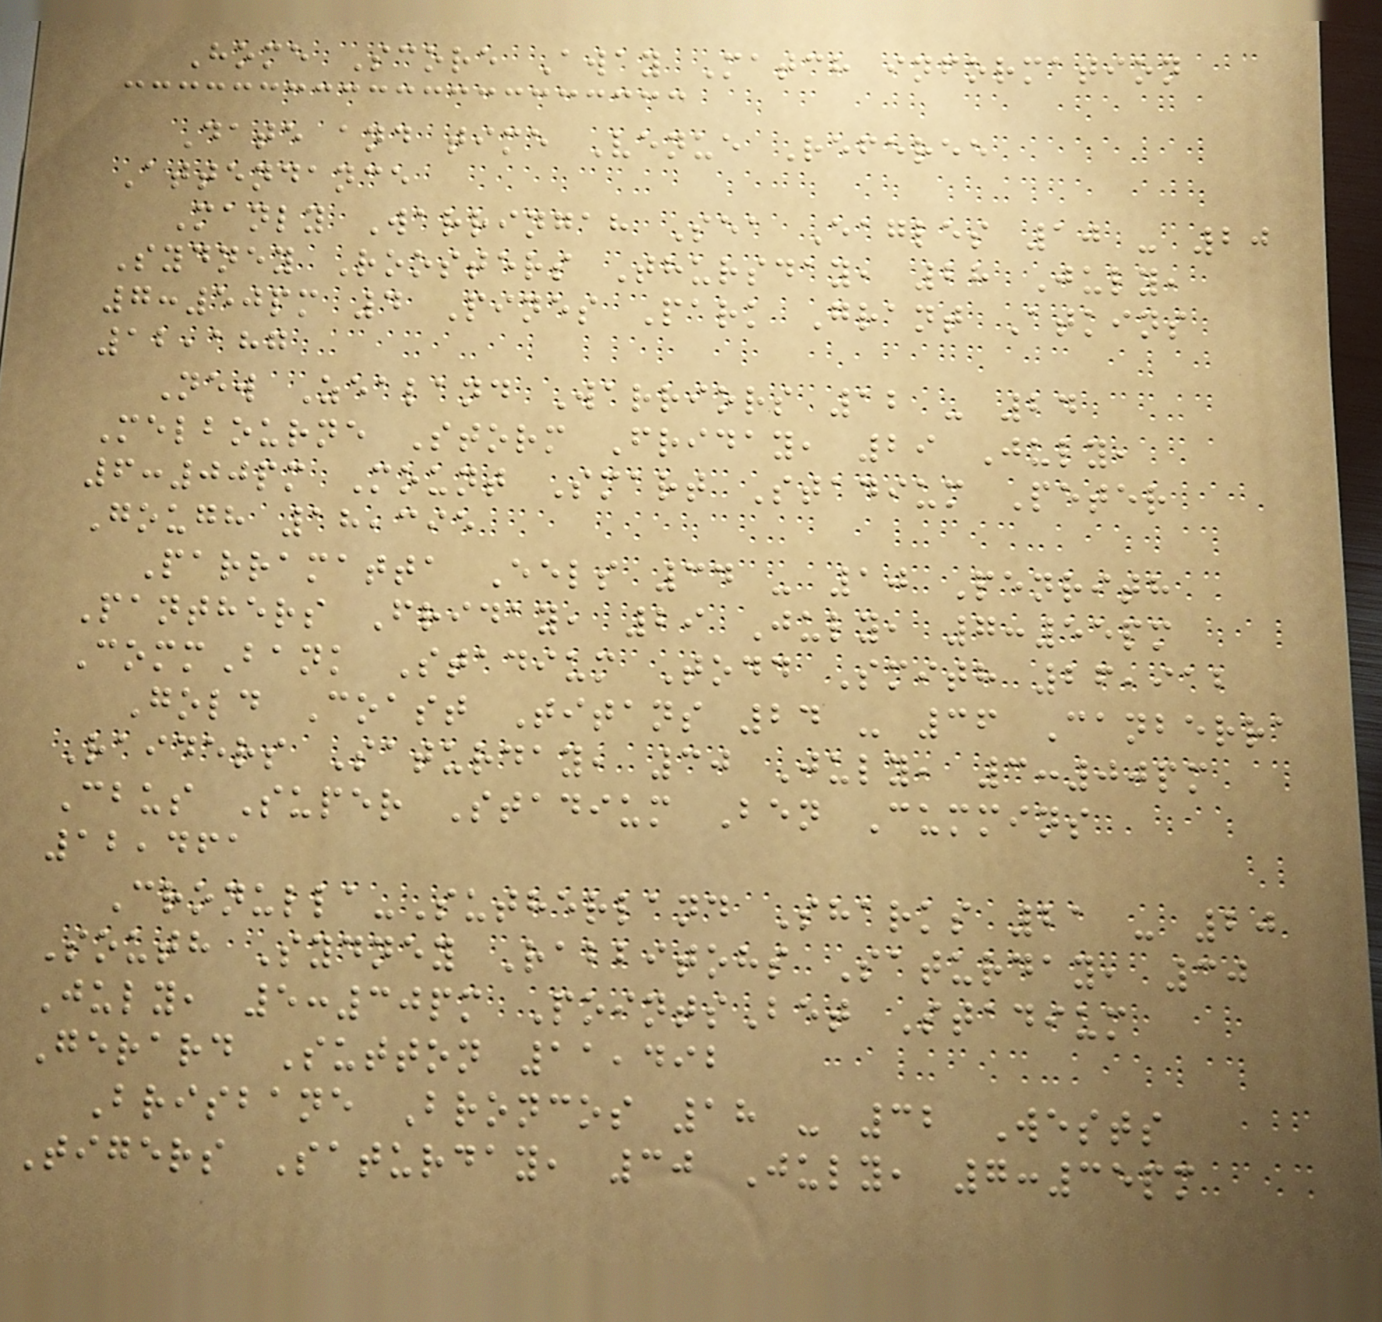Home Score Away Match information
Date and time Venue Referee
Attendance
Manly Warringah Sea Eagles 10 - 20
Sydney Roosters Thursday, 28 July,
7:50pm 4 Pines Park Grant Atkins
12,187
New Zealand Warriors 12 - 24
Melbourne Storm Friday, 29 July,
6:00pm Mount Smart Stadium Peter
Gough 18,395
Parramatta Eels 34 - 10 Penrith
Panthers Friday, 29 July, 7:55pm
CommBank Stadium Todd Smith 26,912
Gold Coast Titans 24 - 36 Canberra
Raiders Saturday, 30 July, 3:00pm
Cbus Super Stadium Ben Cummins
12,461
Cronulla-Sutherland Sharks 21 - 20
South Sydney Rabbitohs Saturday, 30
July, 5:30pm PointsBet Stadium
Gerard Sutton 11,492
Brisbane Broncos 18 - 32 Wests
Tigers Saturday, 30 July, 7:35pm
